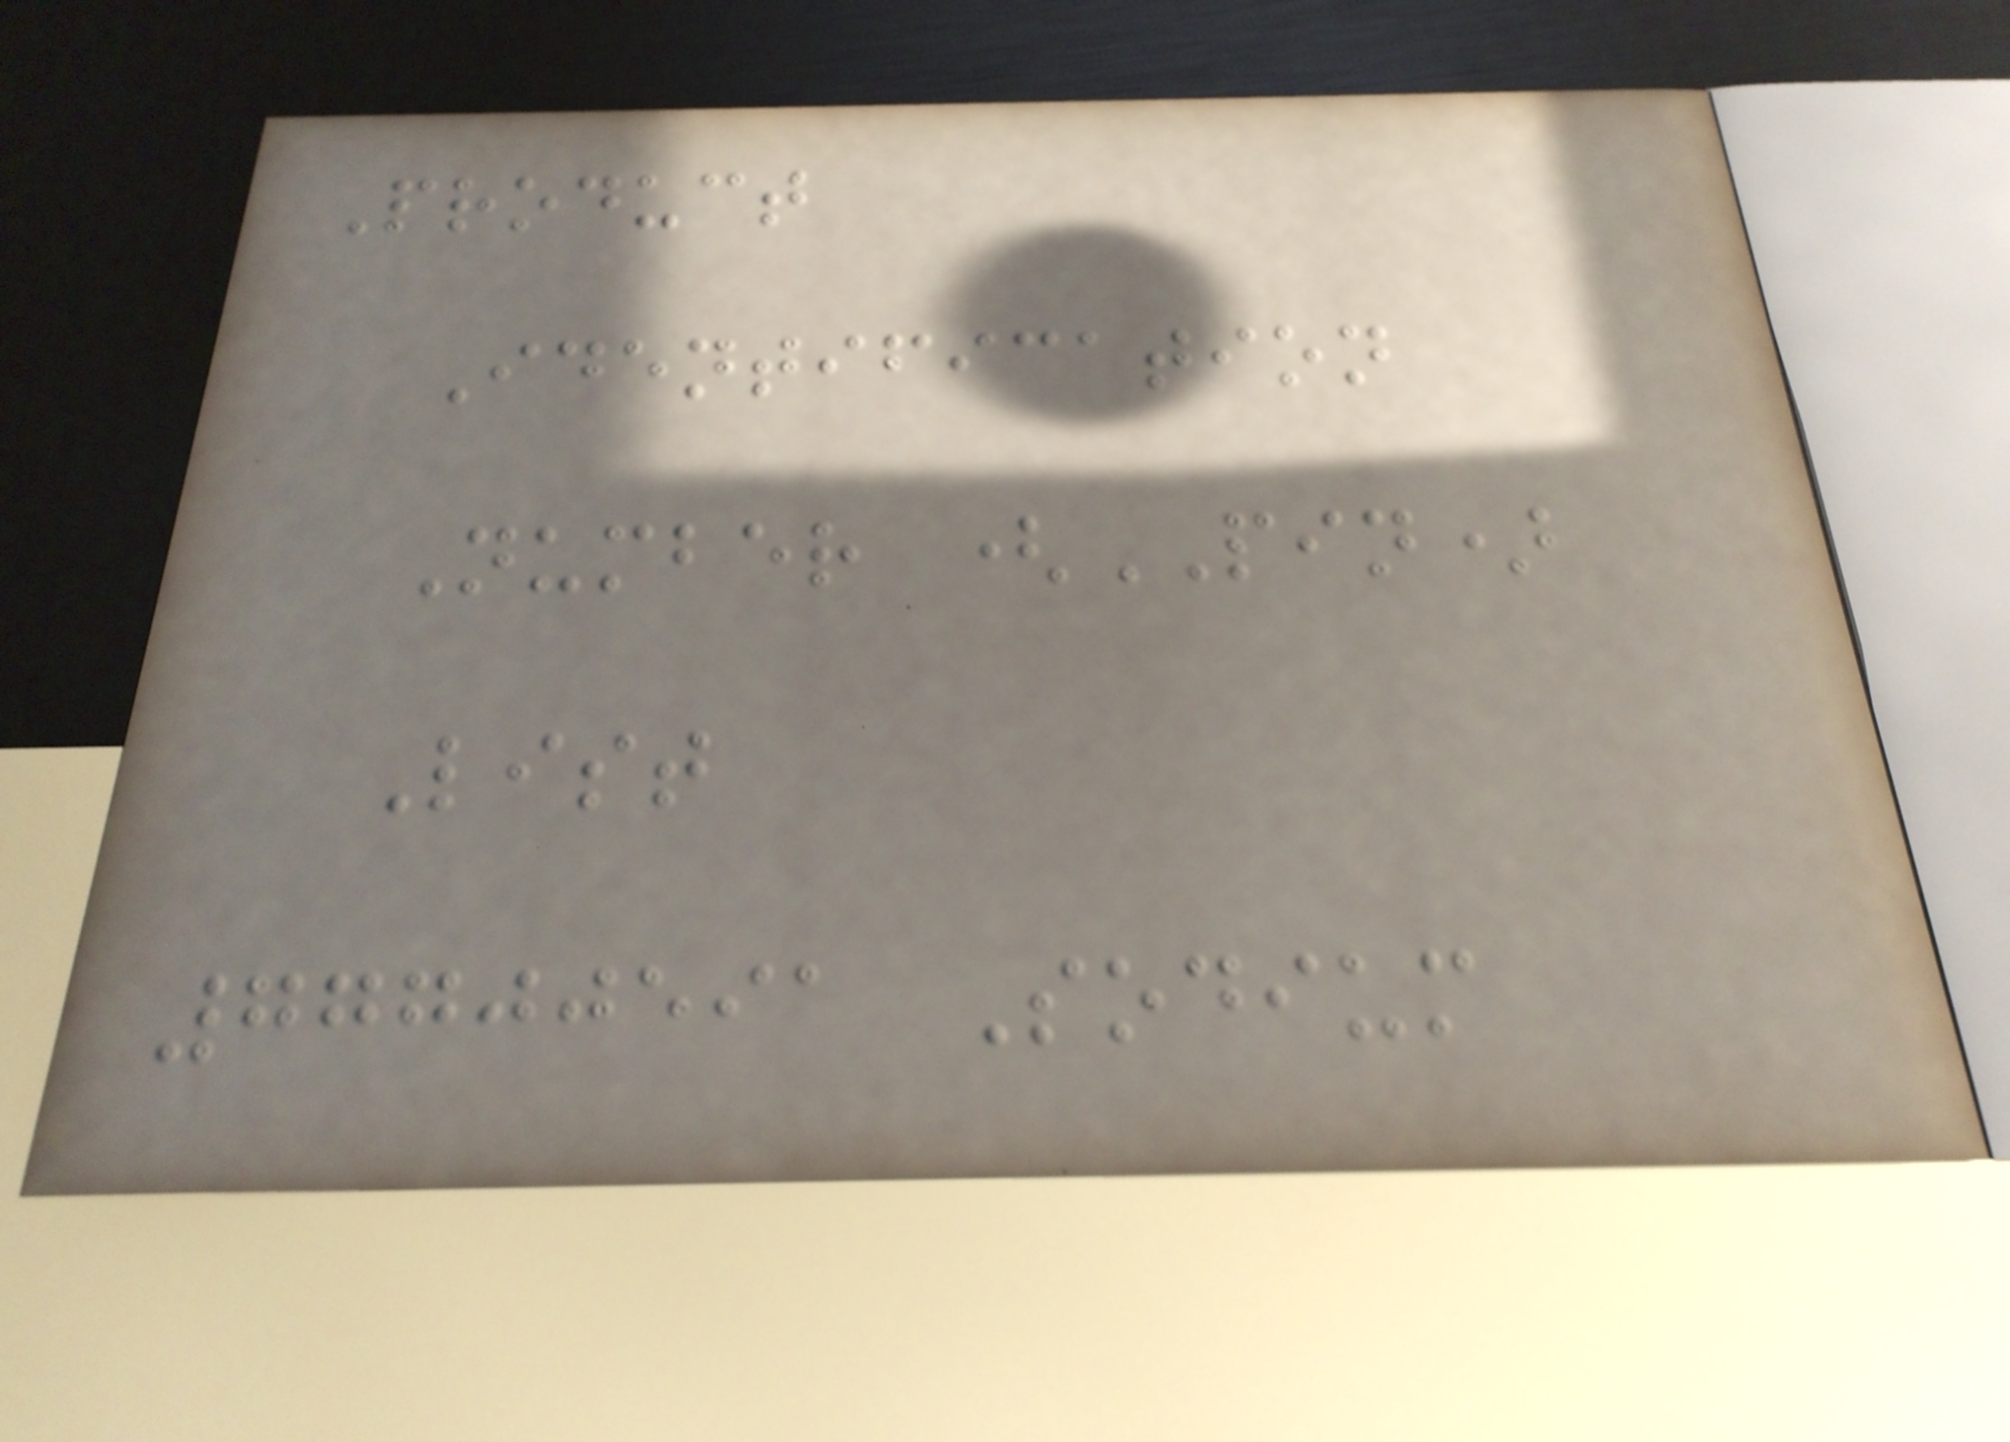Product
Identification
Number (PIN)
List
77700591 Sodium
